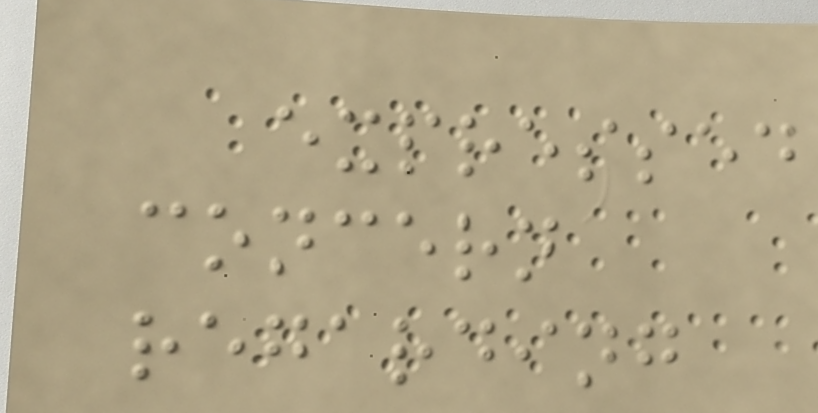expressed
concern
regarding
